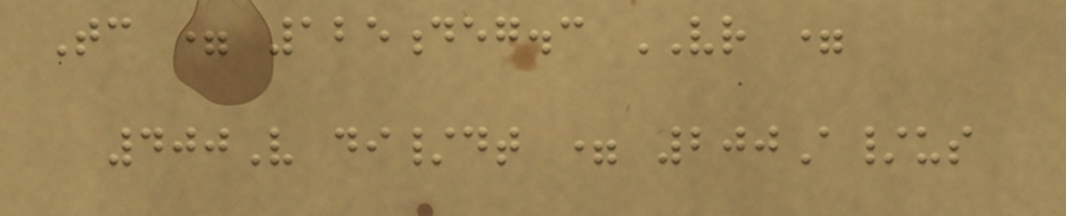Tc = 125deg.c VR =
400V di/dt = 200A/us
